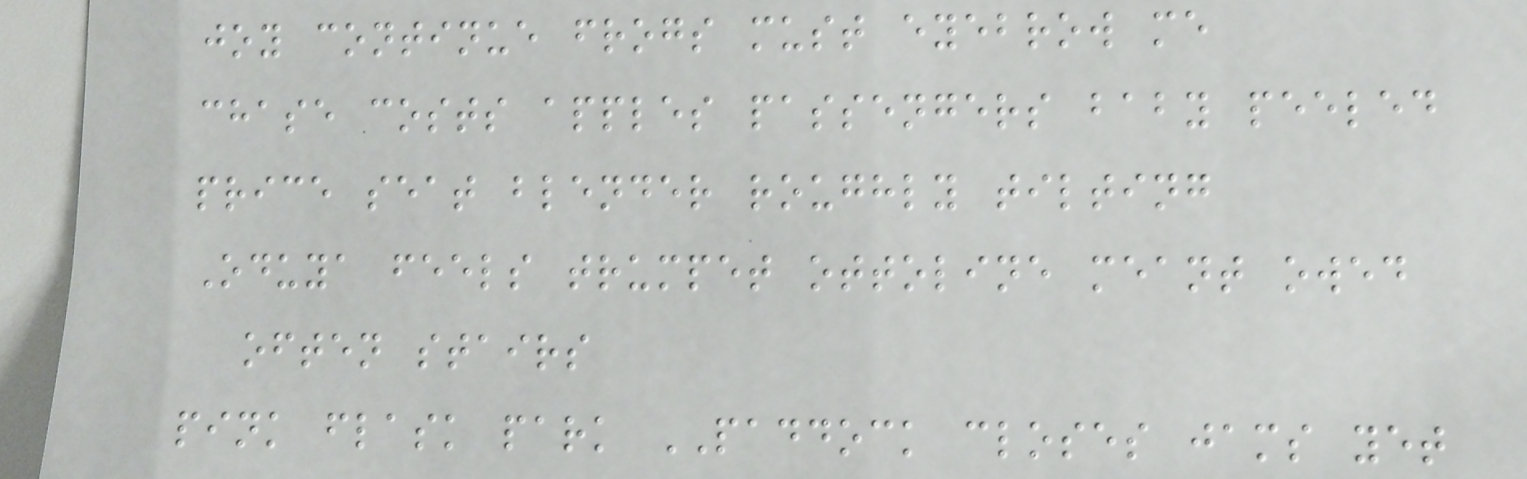joy continue frogs must eyebrow me
chase costs apples passengers baby peeled
price seat blender roughly tilting
Oduya feels trumpet ottoline meant owed
often stairs
pink flask park PADDOCK closes jams yet
